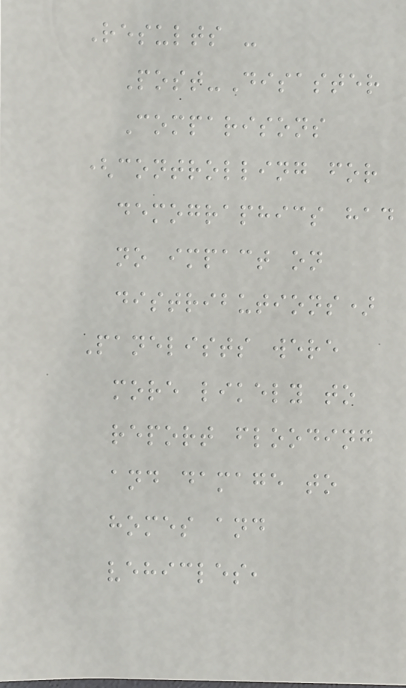Results -
Post-Disaster
Comparisons
(controlling for
demographics had
no impact on
distributions)
Panelists were
more likely to
report flooding
and damage to
homes and
vehicles,
